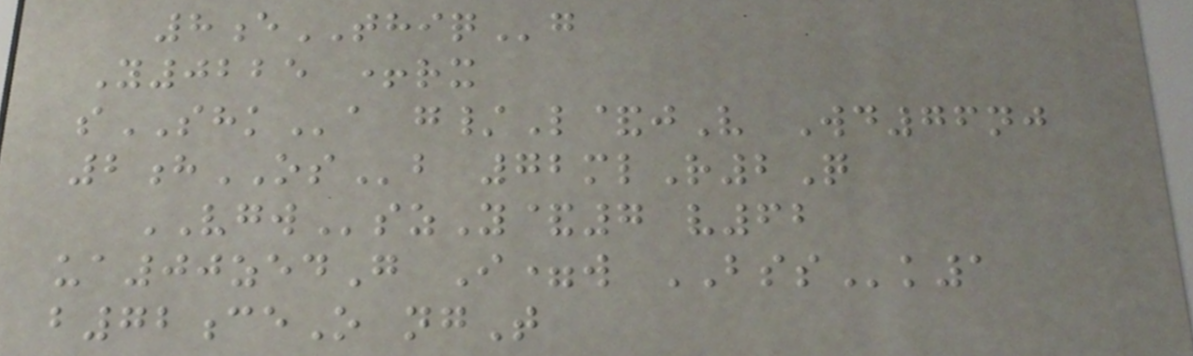8eTHIQg
Y0225 +rx
sSHKa g/L&jV Wd76nj
2hOSb 72mlR2Q
VGWszY&7 v62
ua00zedG I=w BSSk1
b72ceO ngT
